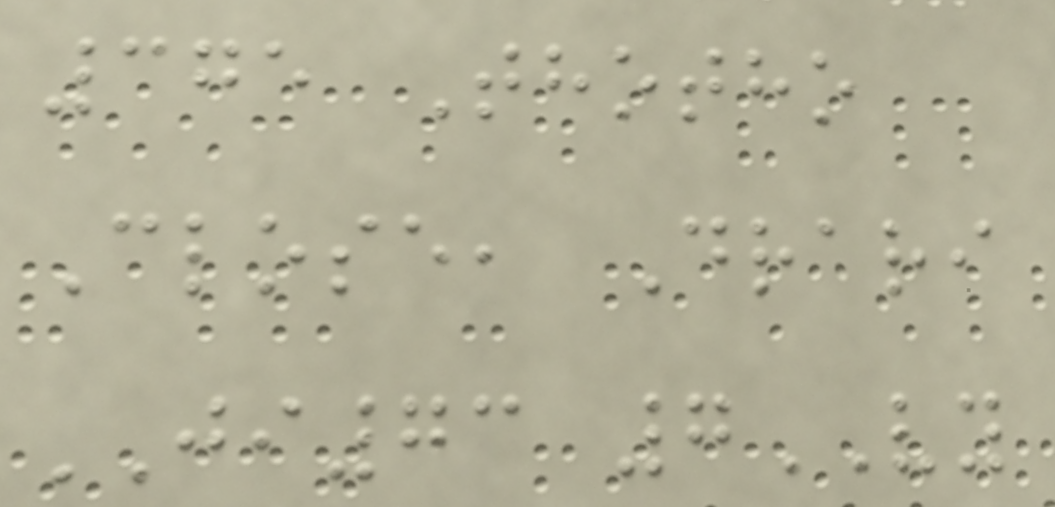375 Thotho
Close, Drari
JI73 7VY
